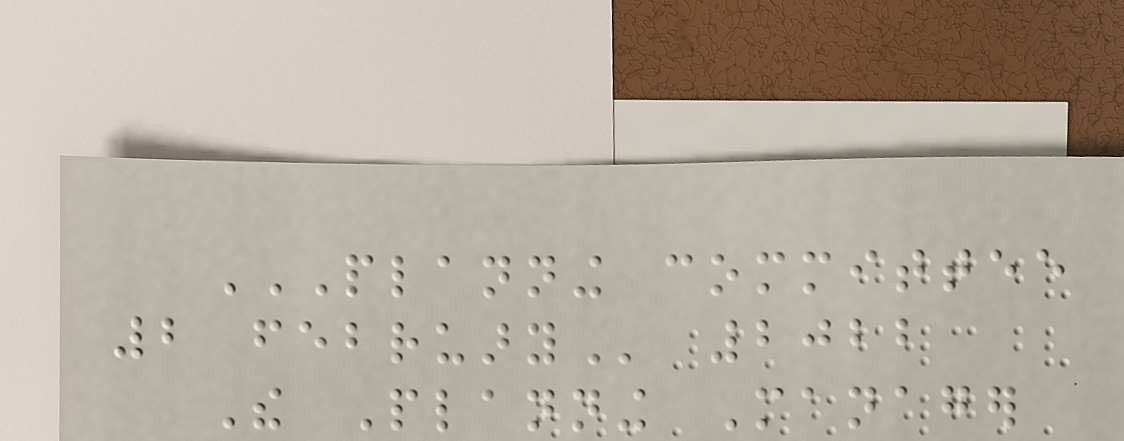PLANNING COMMITTEE
2 FEBRUARY 2022
The Planning Manager
